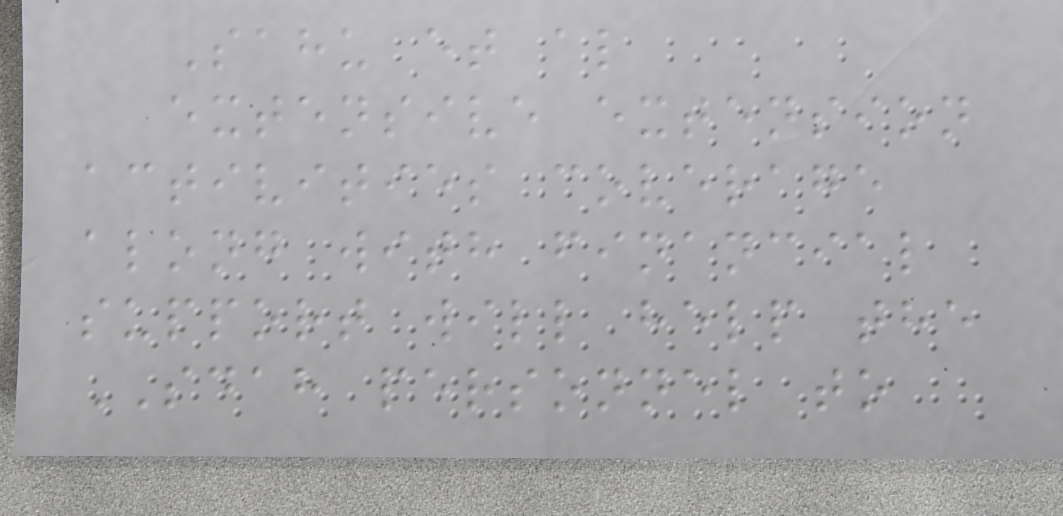Sahu et al
extensive extension
activities coverage
along with financial
support will help the
SDAH personnel to
